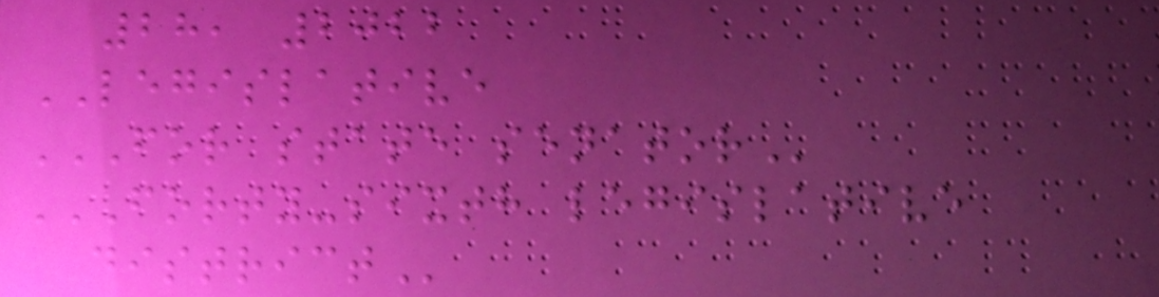28, 2022
LEGISLATIVE
FOR STATE SENATOR
FORTY-SIXTH LEGISLATIVE
DISTRICT
